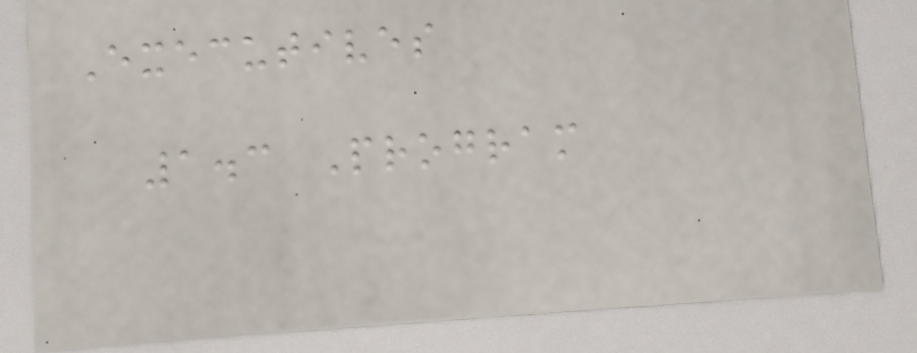Executives
1.3 Program
